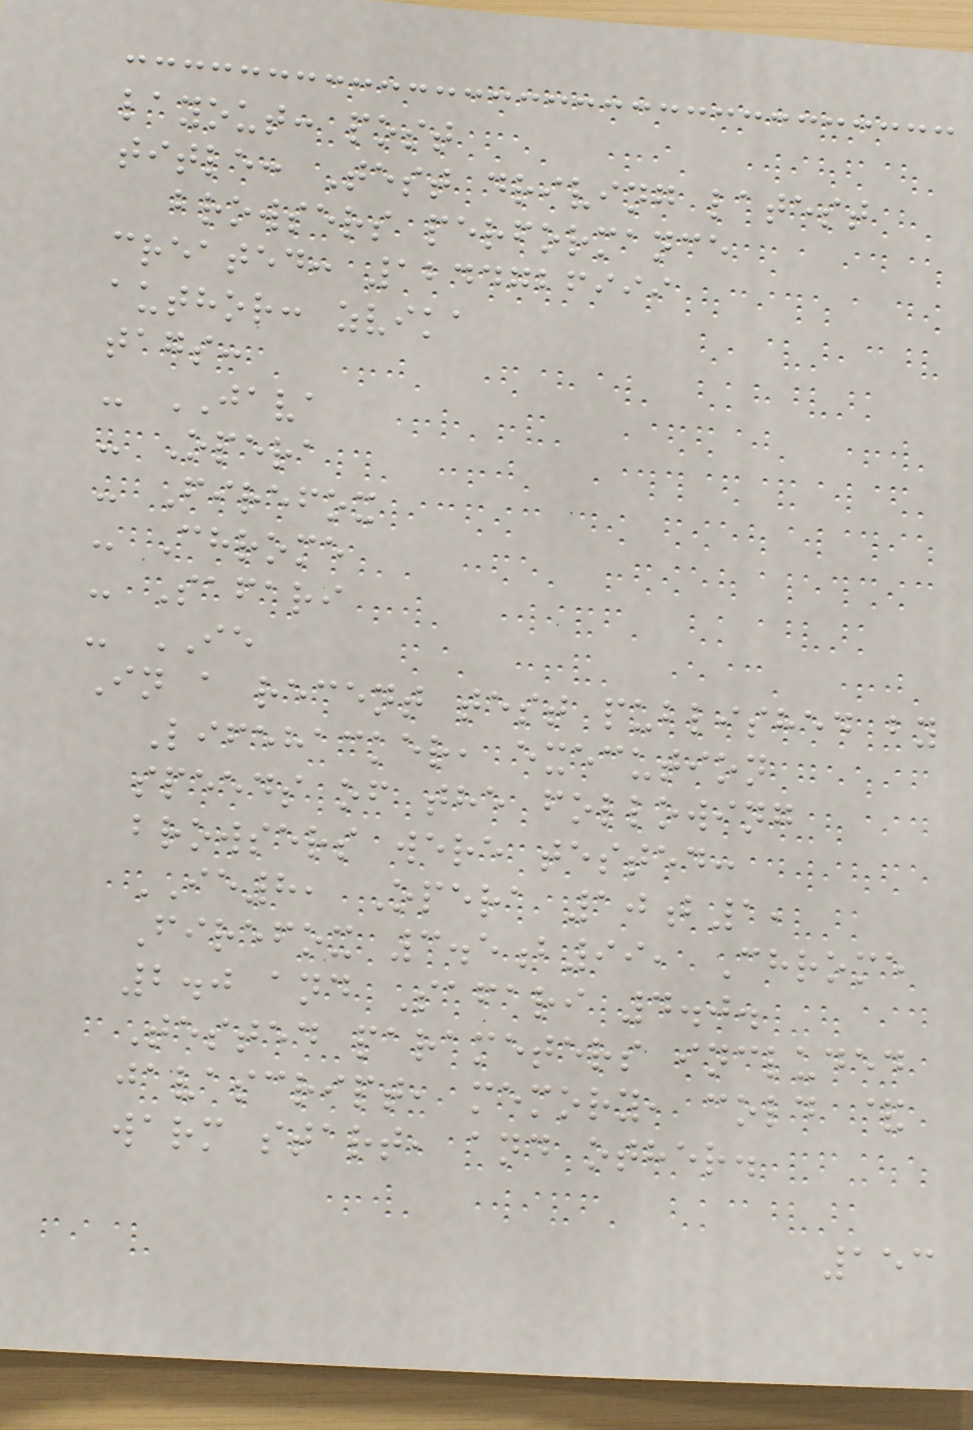layout: post
title: Test driving latest
browsers performance
created: 1244726999
author: zvika
tags:
- JAVA
- Opera
- Firefox
- Chrome
- Safari
- IE
In a recent test published by
Lifehacker, execution
speeds of the following
browsers were tested:
IE8, Opera 10b1,
Firefox 3.5b99, Chrome
2.0 and Safari 4.0.
Tested parameters included
javascript, memory, cold &
warm start, and other.
153
